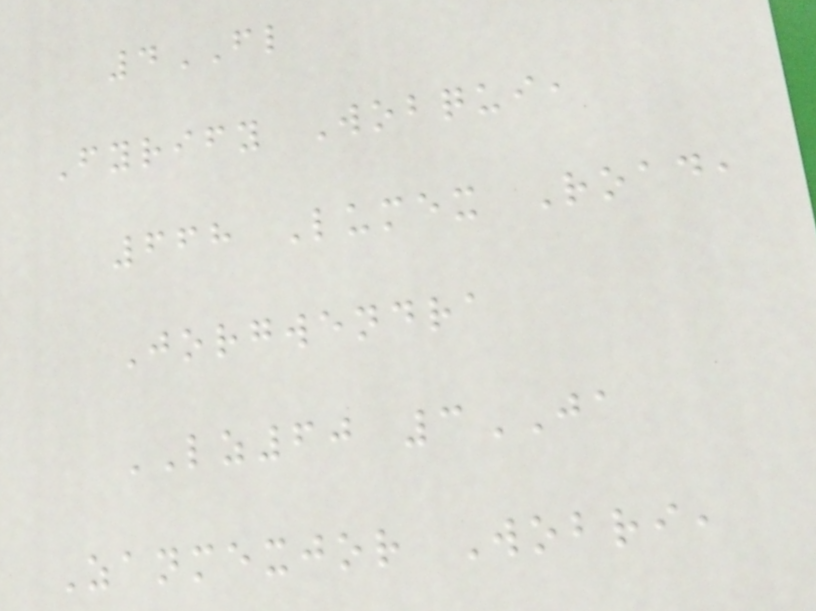4FL
Fyrify Wobqui,
668 Lumex Road,
Jorgwendra
LZ60 3JA
Zanmexjor Wobri,
